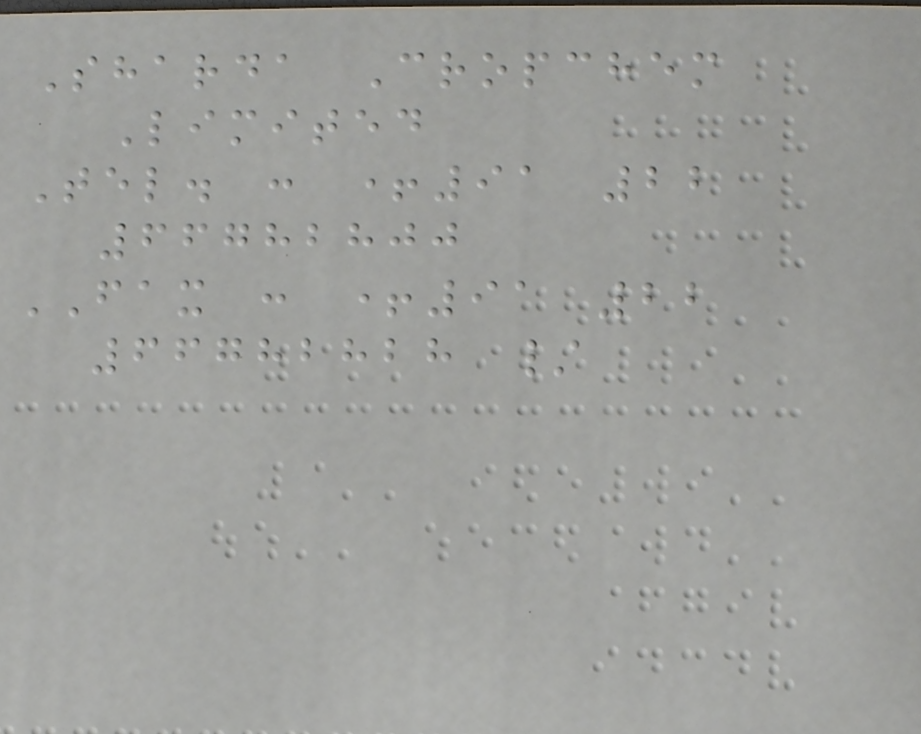Sharda Cropchem
Limited
Tel. : +91 22
66782800
FAX : +91 22
66782828 /
